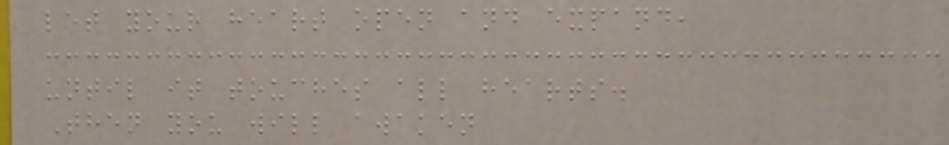let your heart open and expand,
until it touches all hearts.
Then you will awaken
